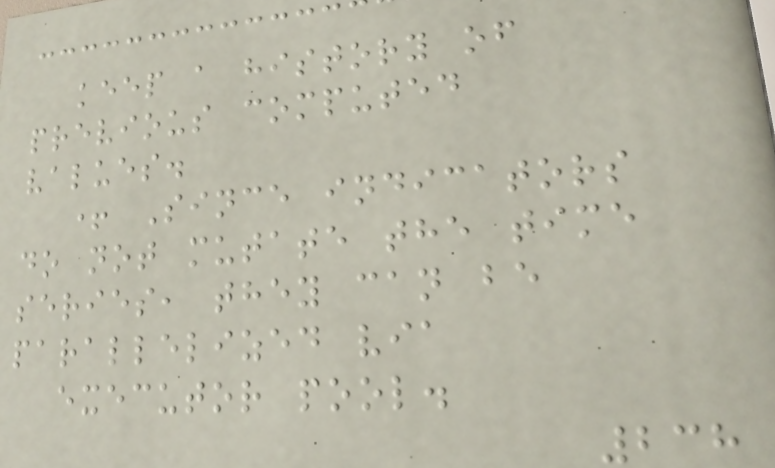keep a history of
previous computed
values.
+ Since indicators
do not mutate the time
series, they can be
parallelized via
executor pool.
238
